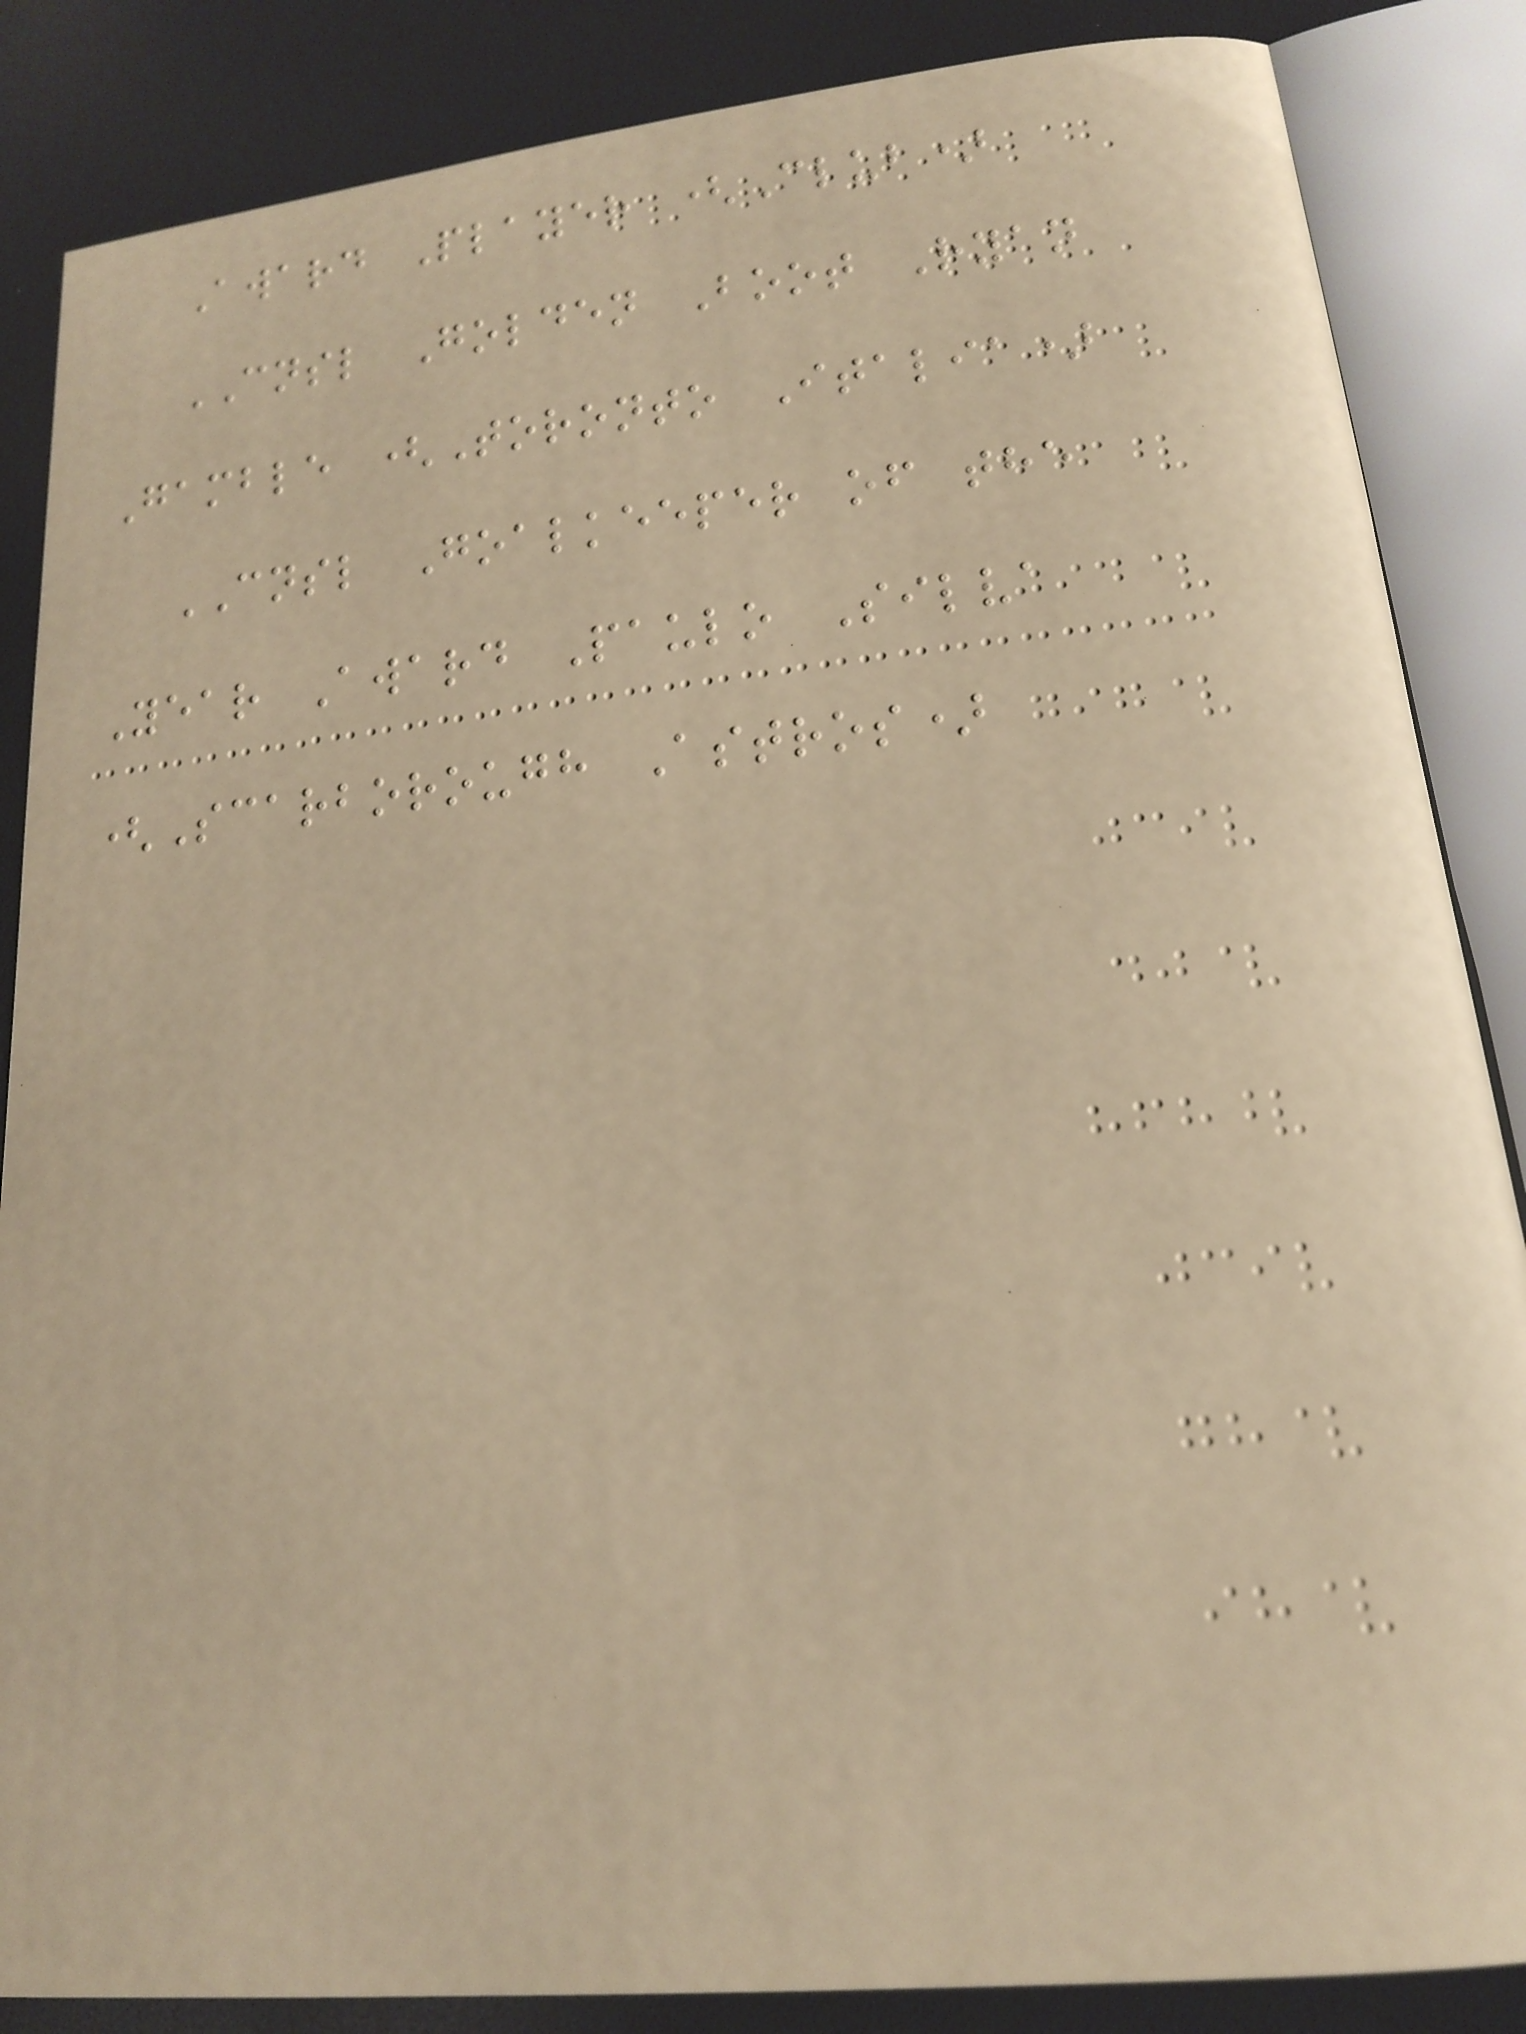Award Player (Club)
CNSL Golden Boot Ryan
Gamble (Toronto Italia)
CNSL Goalkeeper of the
Year Award Paulo Silva
(Scarborough Astros)
